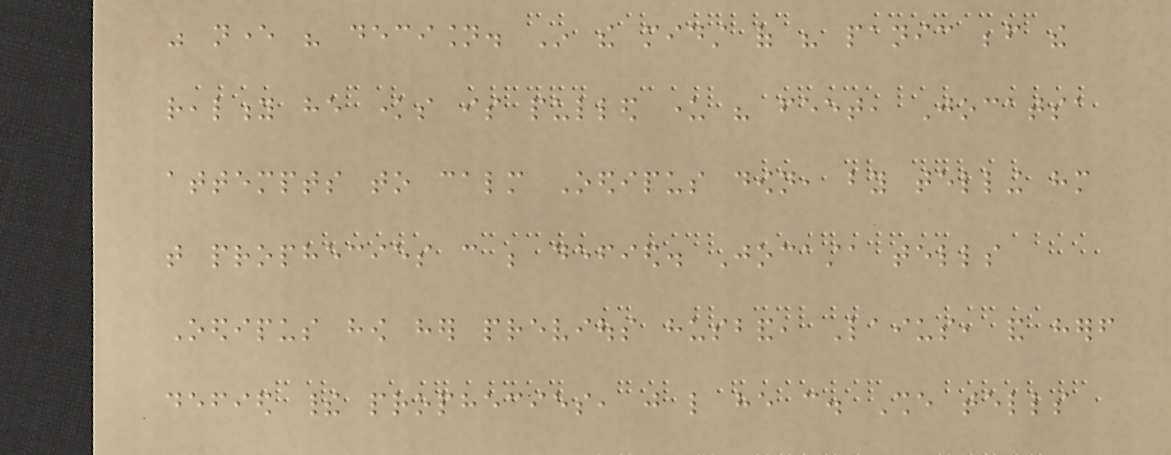was never his decision. In the midst of his panic before the
reality he knows is pulled under his feet, Jocatsa
attempts to calm Oedipus down, by telling him
that prophecies can be defied. Jocasta tells
Oedipus how her previous husband, Laius, and herself
defied their prophecies, just like he can. She tells
